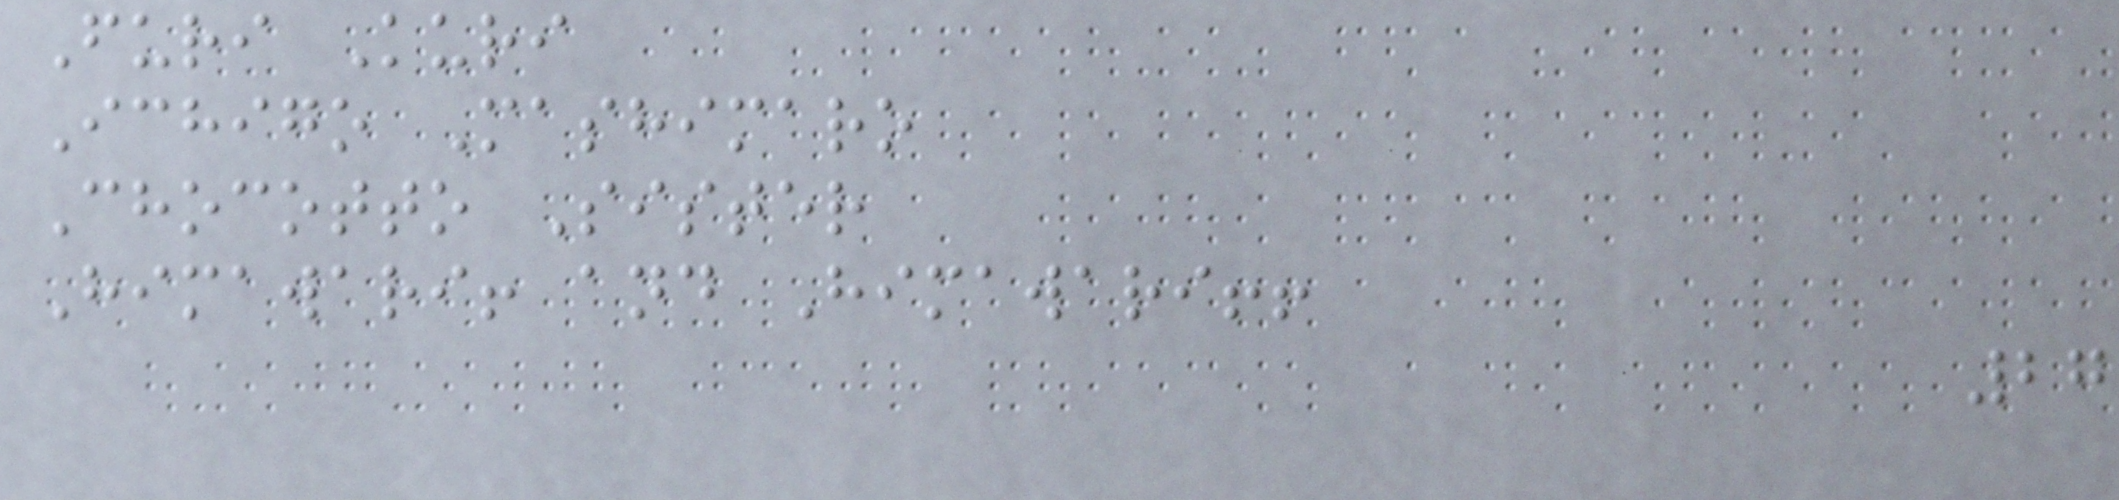Furi Kuri
Ichigo Mashimaro
Chocotto Sister
Himawari! and Himawari!!
27
